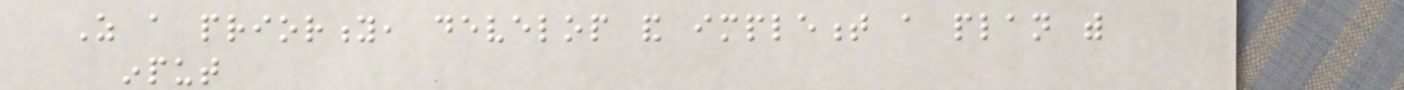As a priority, develop and implement a plan with
input
